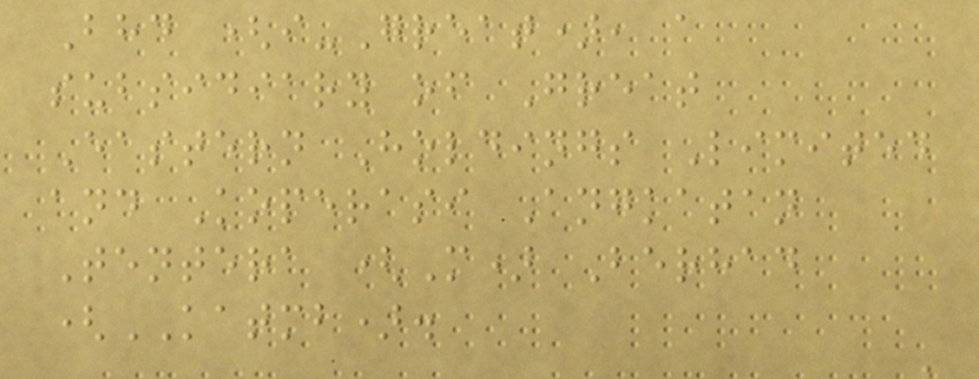Bhd (i-Great), a
subsidiary of Great
Eastern Holdings Limited
and Koperasi Angkatan
Tentera (M) Berhad
(KATMB).
